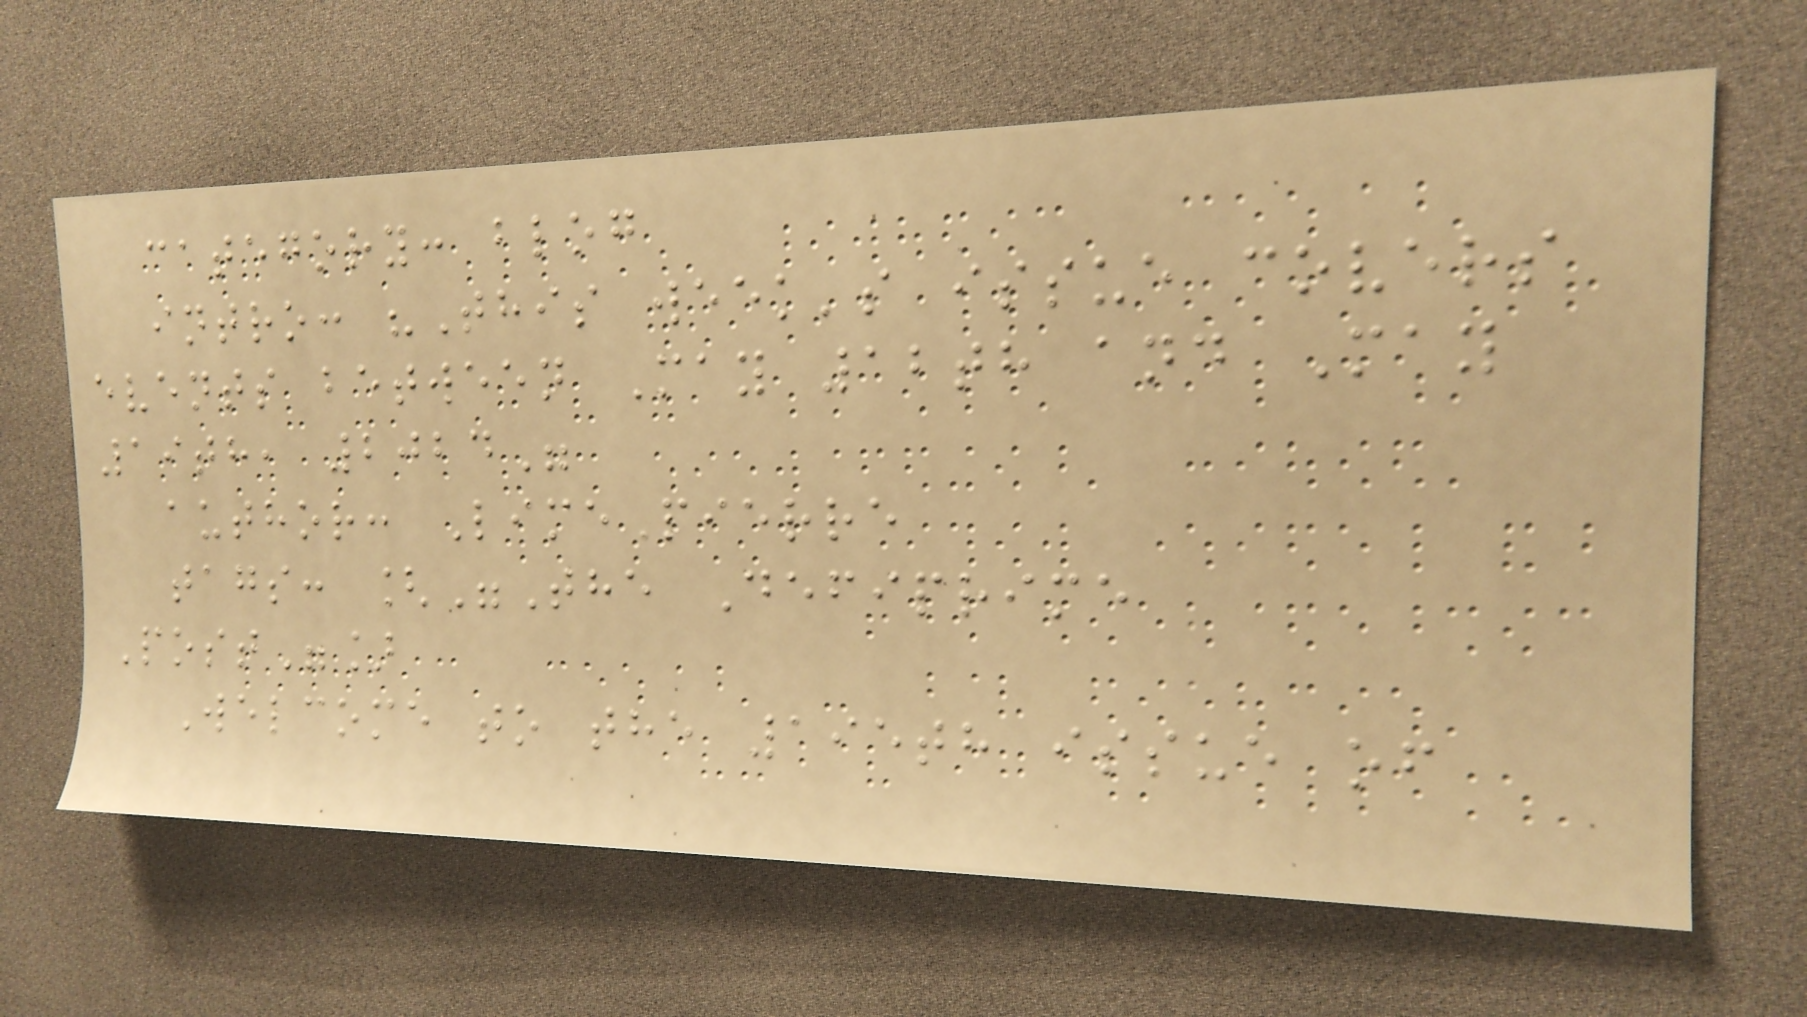category: blog
intro: "This week's issue covers
events between May 12th and May
19th, 2024"
author: LimePierre
tags: ["The Defiprime
Post"]
Welcome to the 195th issue of
